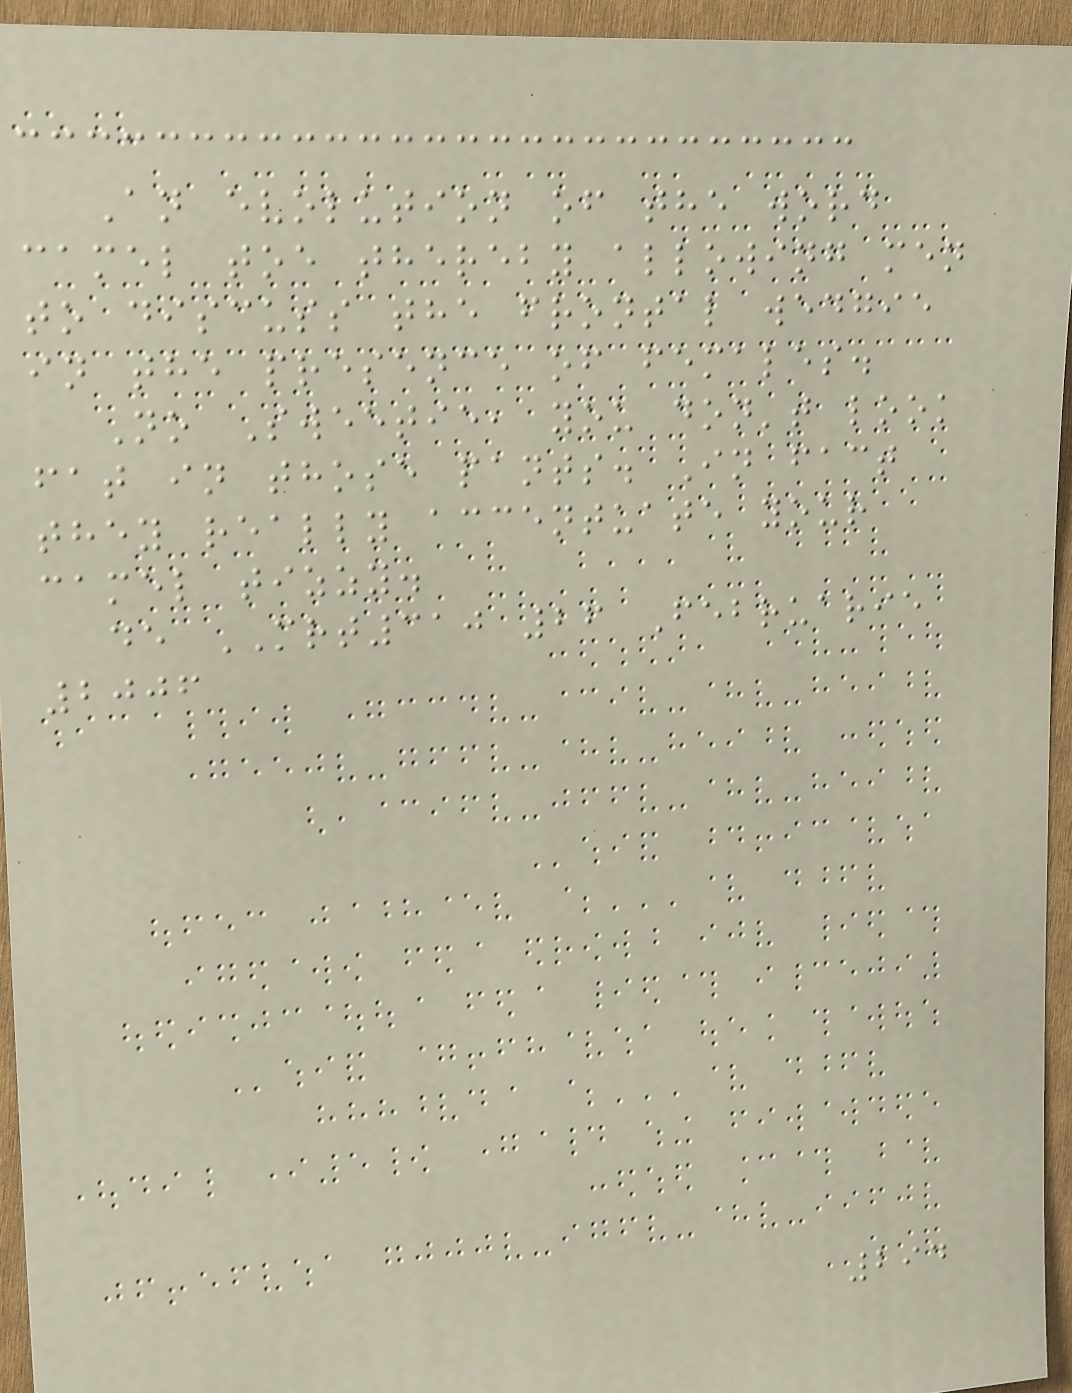An evolution of the word
camel toe thereby allowing men
to discuss the frontal wedgie
in the presence of females.
No Sweetie, you don't look
fat in those pants. In fact
they really accentuate your
camel tizzy.
de MRT310 26 Februarie
2006
294
